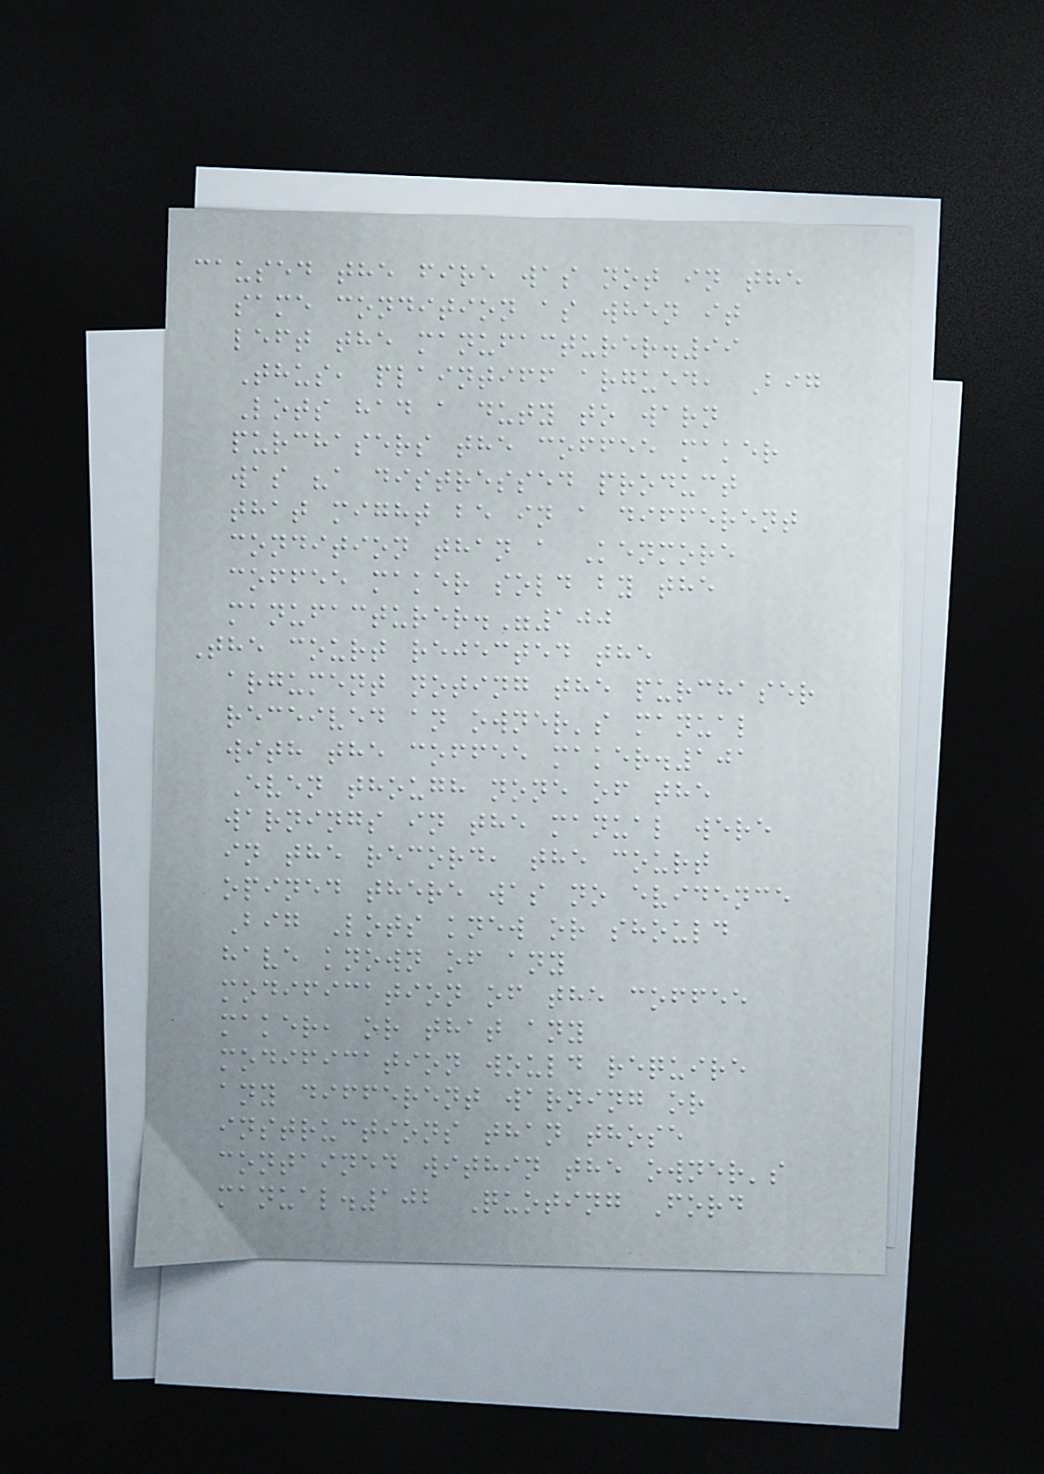caused the fire was not in the
same condition as when it
left the manufacturer.99
Thus, plaintiff argued, Big
Lots had a duty to warn
purchasers the coffee maker
was "a distressed product
that might be in a different
condition than a Kenmore
coffee maker sold by the
manufacturer."100
The court rejected the
argument noting the purchaser
received an owner's manual
with the coffee maker.101
Even though none of the
warnings in the manual were
in the record, the court
opined there was no evidence
Big Lots knew or should
have known of any
modification of the coffee
maker, or that any
modification would require
any different warning or
instructions than those
contained within the owner's
manual.102 Quoting Ford
